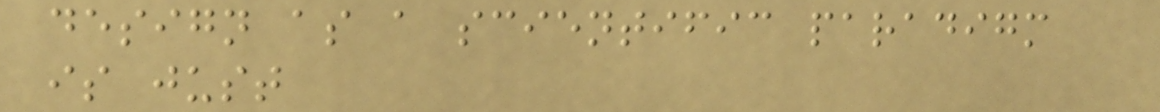design as a scientific paradigm
is just
